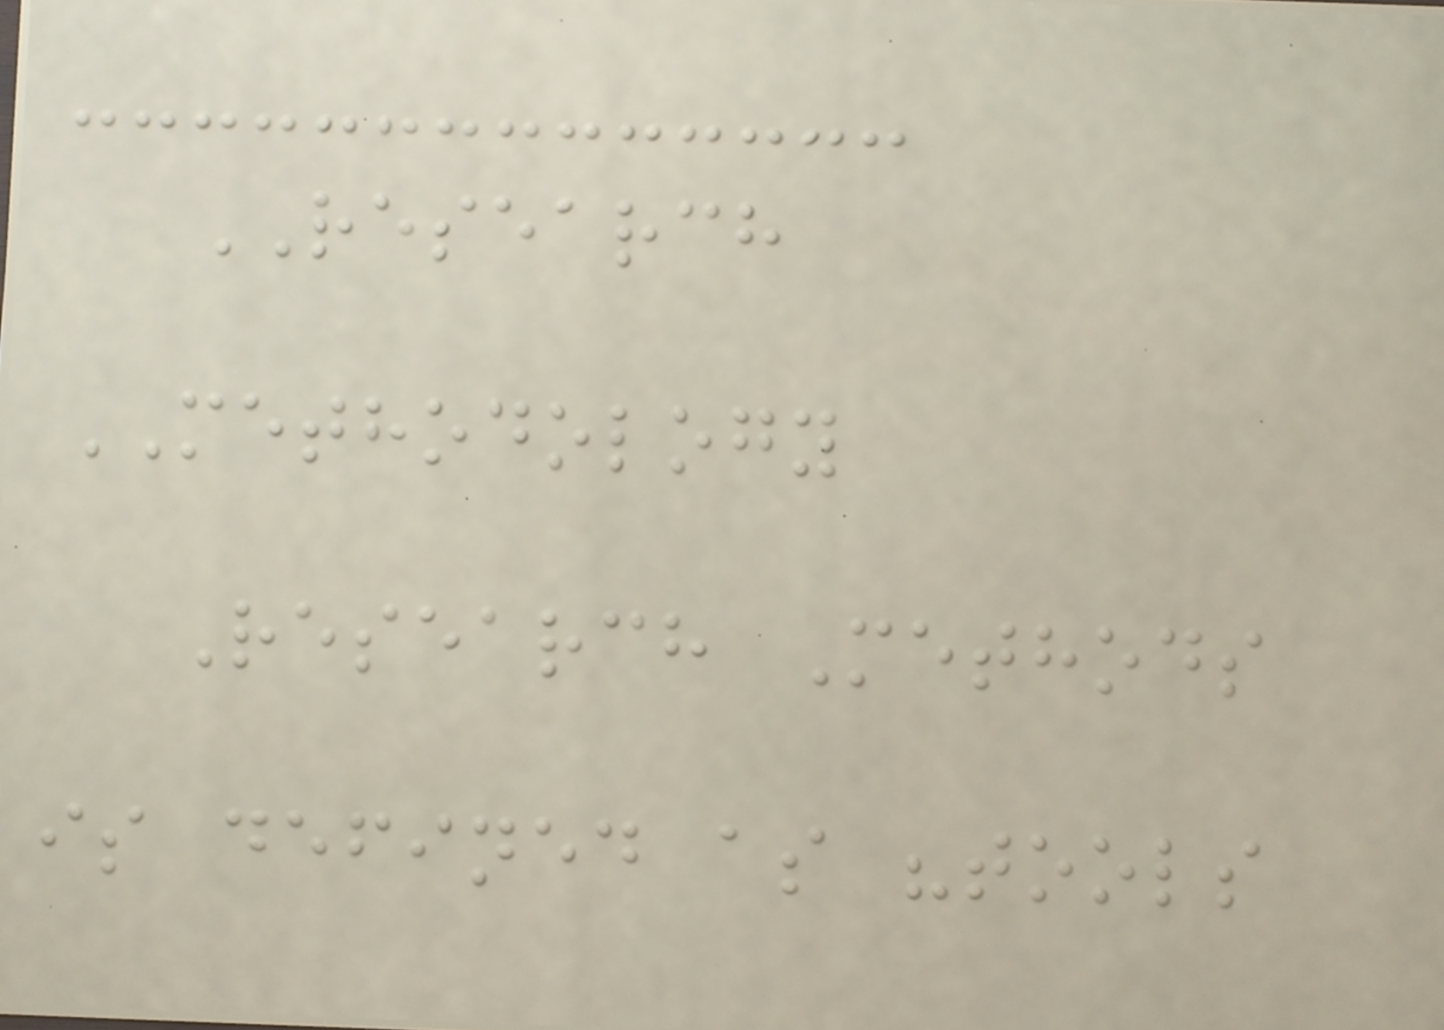RESEARCH
METHODOLOGY
Research Methods
is defined as "tools
